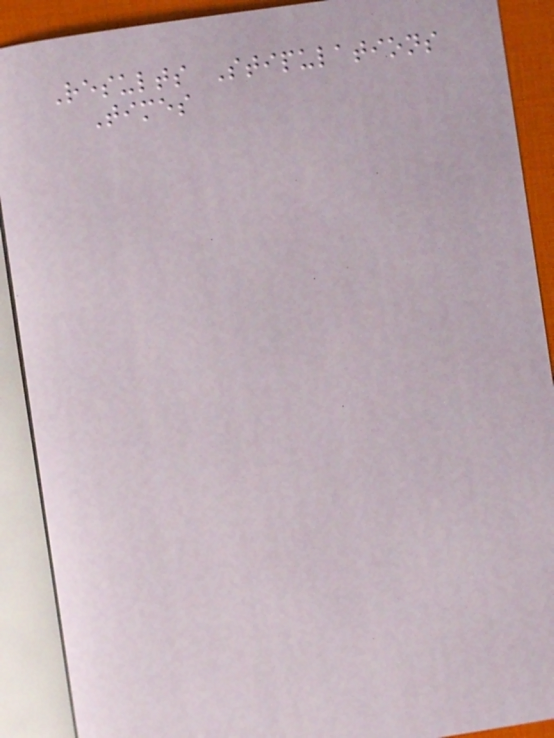Results Stipulations
Times
